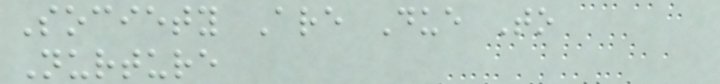Society Are Due To
Nurture
